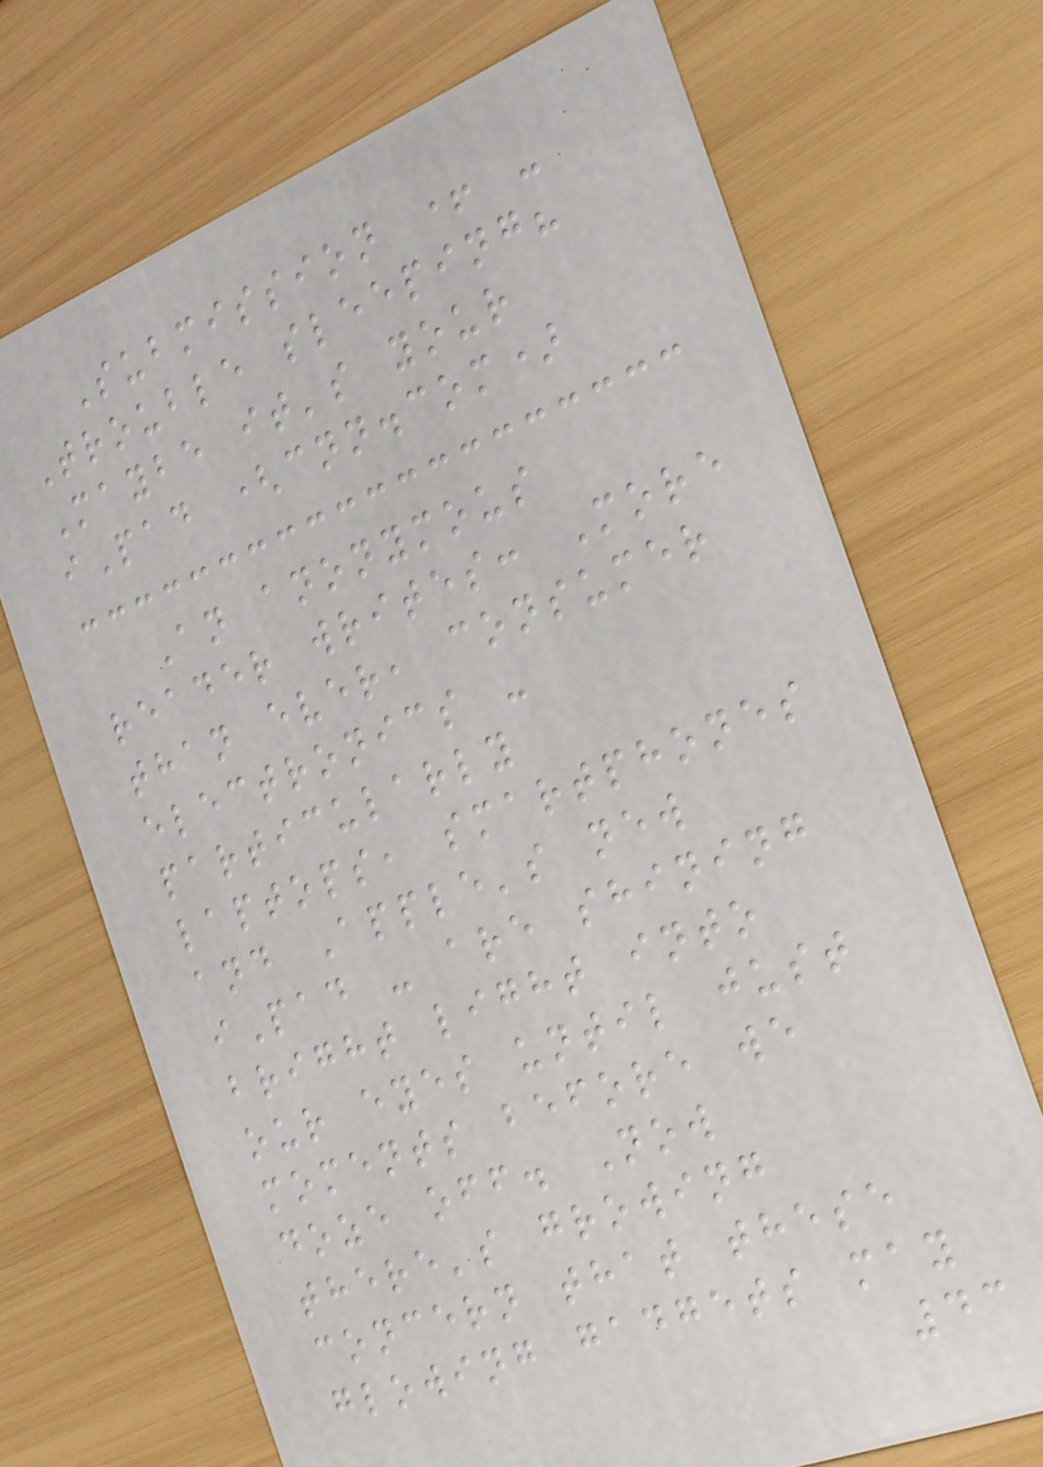Submission + -
Trouble sleeping?
Maybe it's your
iPad (cnn.com)
An anonymous
reader writes: More
than ever, consumer
electronics -
particularly
laptops, smartphones
and Apple's new
iPad - are shining
bright light into
our eyes until just
moments before we
doze off. Now
there's growing
concern that these
glowing gadgets may
43
